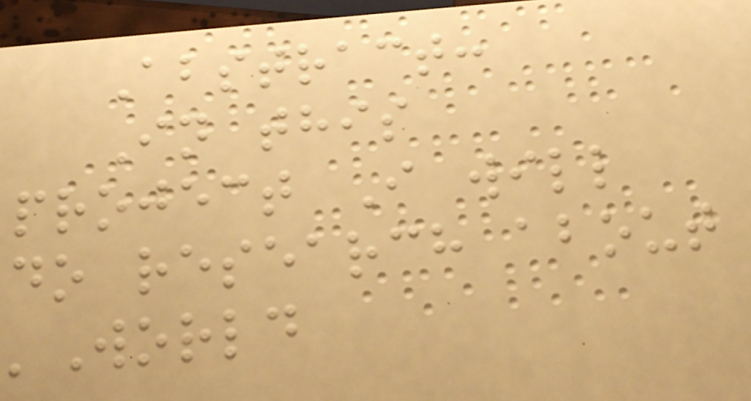Abstract:
In this
project I will
do research about
'World
